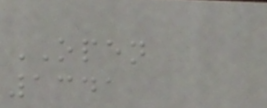OPEN
1341
